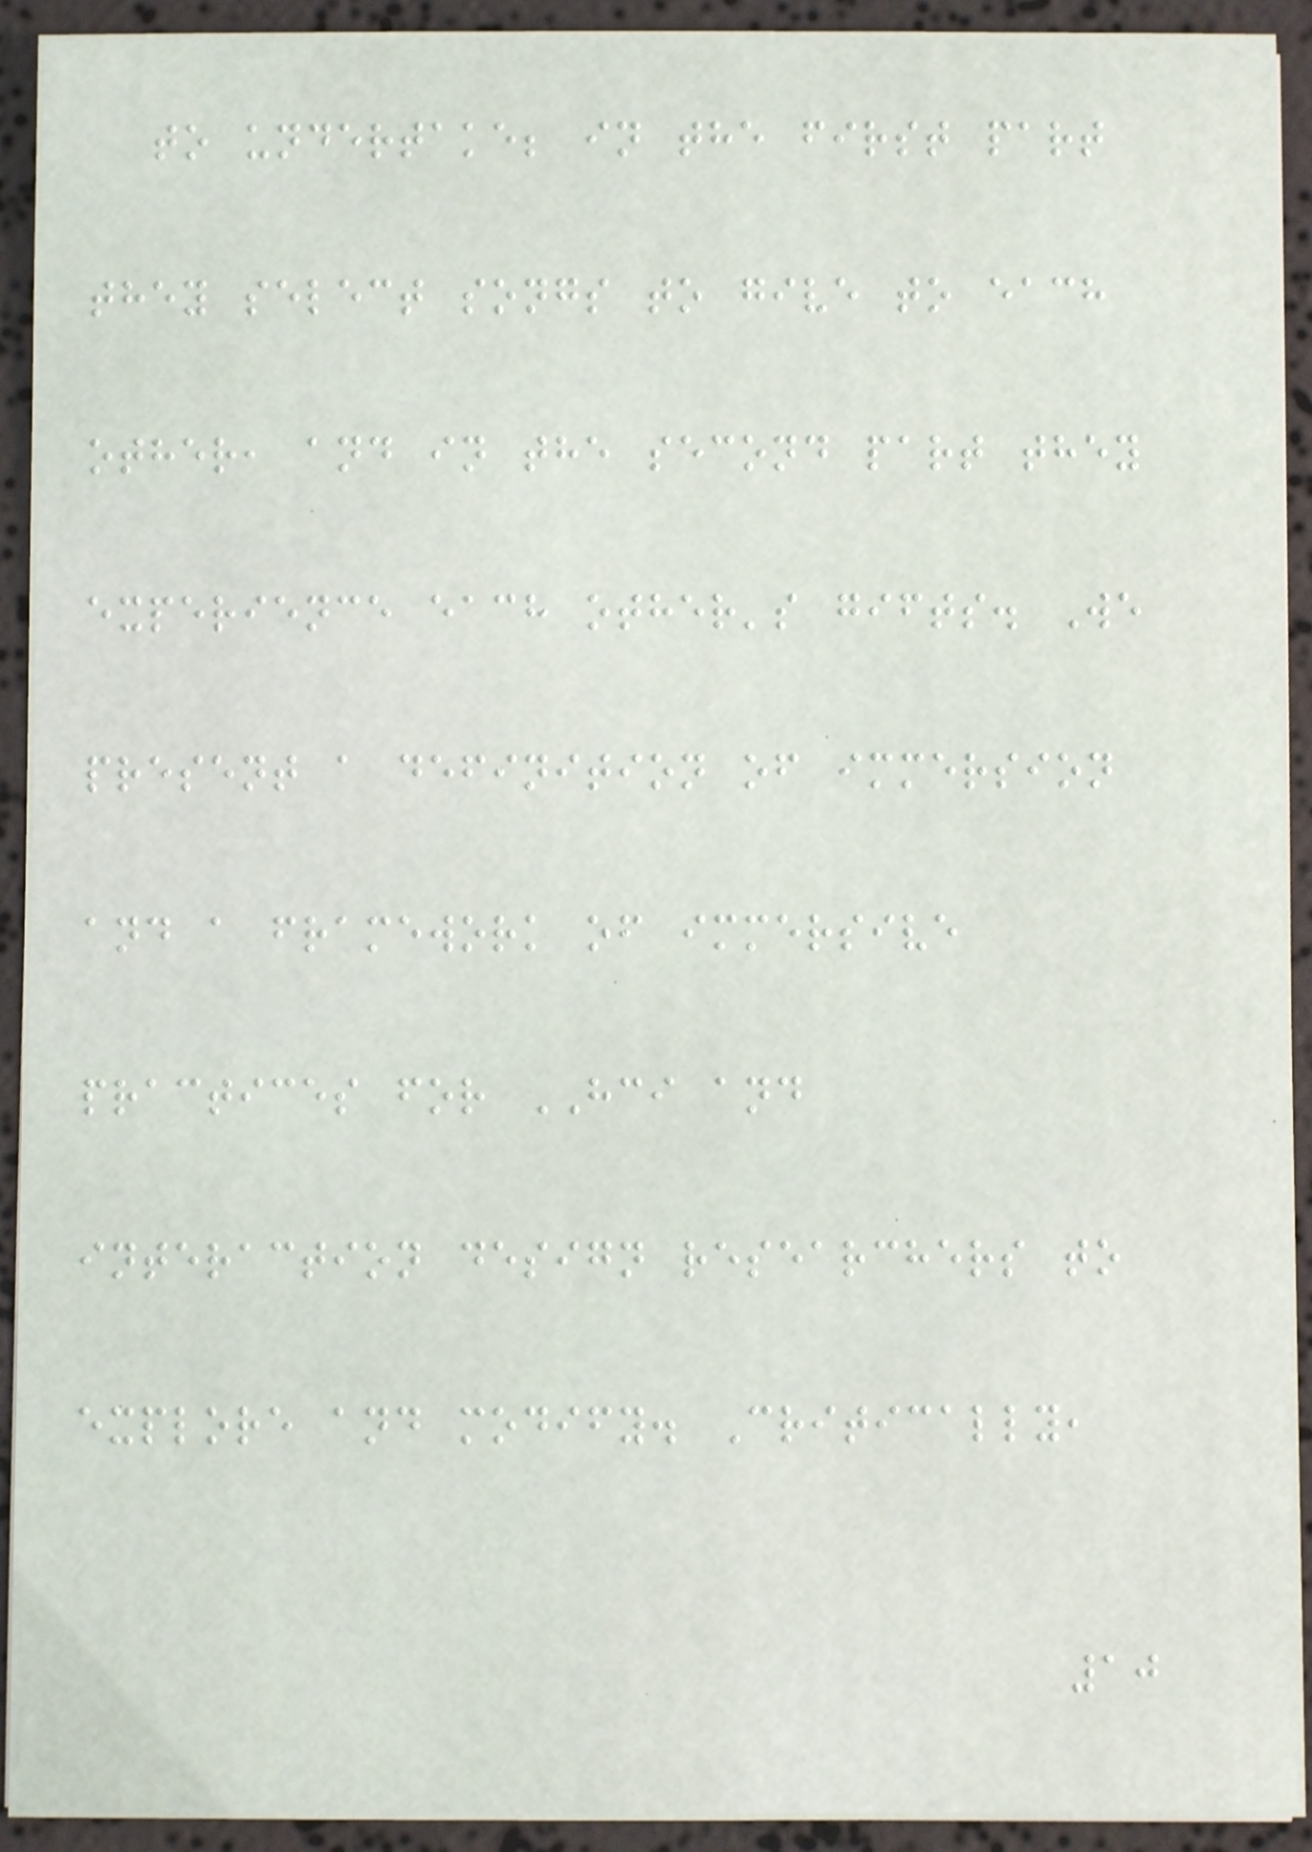to undertake; in the first part
they select songs to give to each
other, and in the second part they
experience each other's gifts. We
present a definition of immersion
and a framework of immersive
practices for HCI and
interaction design researchers to
explore and modify. Critically,
10
